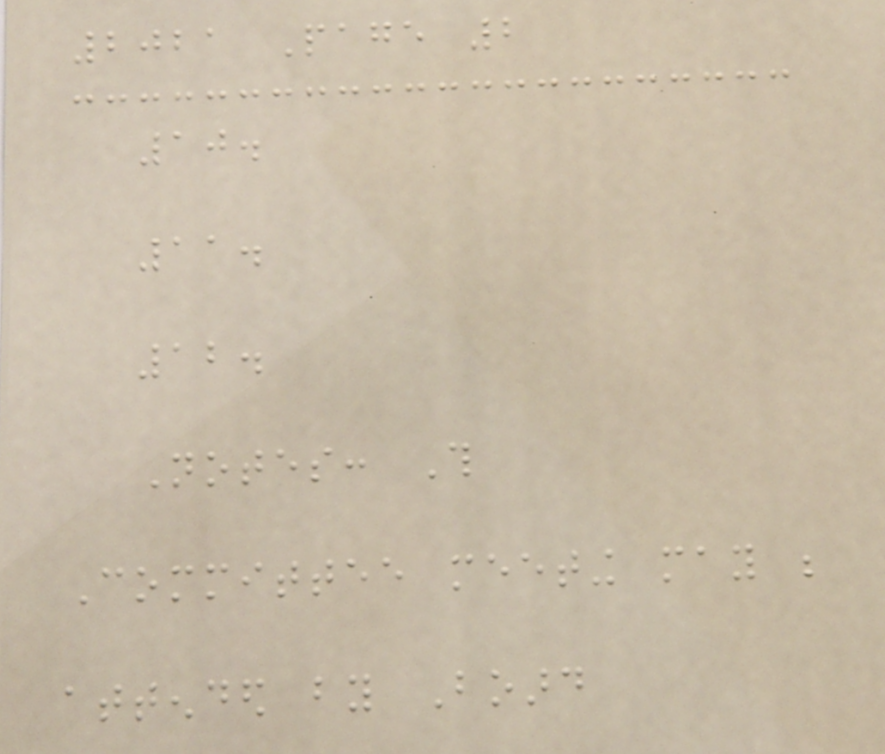2021 Page 2
10.
11.
12.
Notes: This
Committee meeting may be
attended by Board
